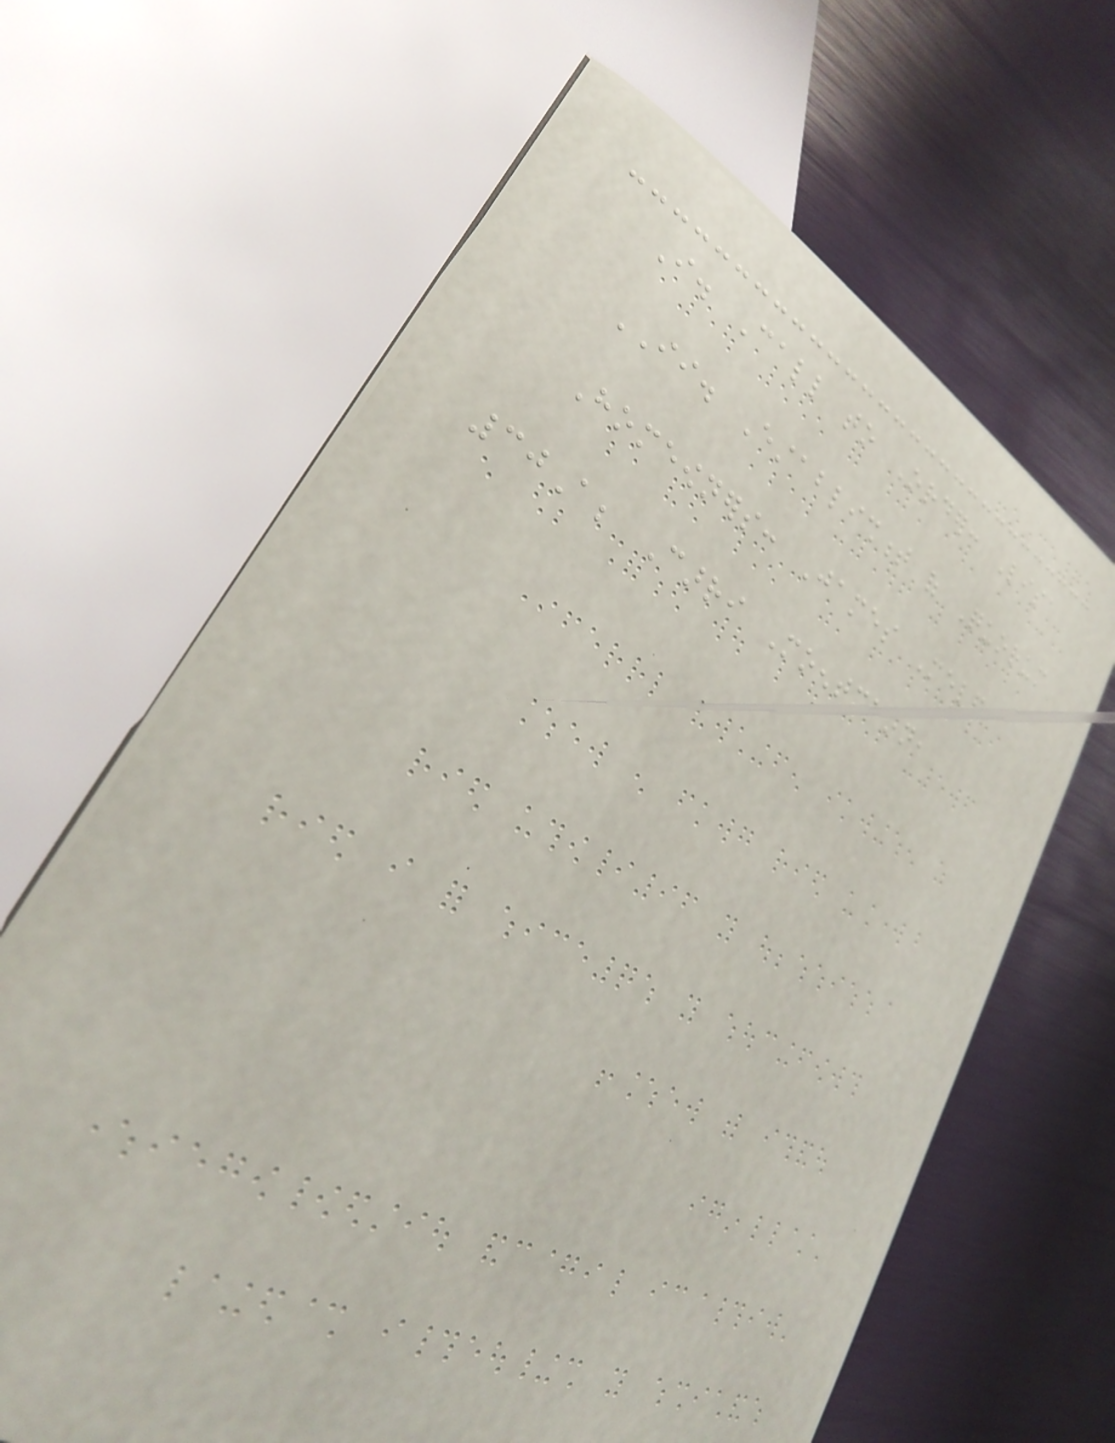I. Call to Order: Lisa
II. Establishment of Quorum
Homeowners: James Meland,
30A; Carri Moentmann,
